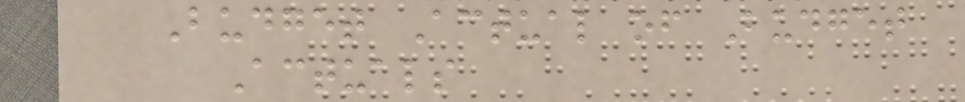Budget Actual of Budget
Actuals
